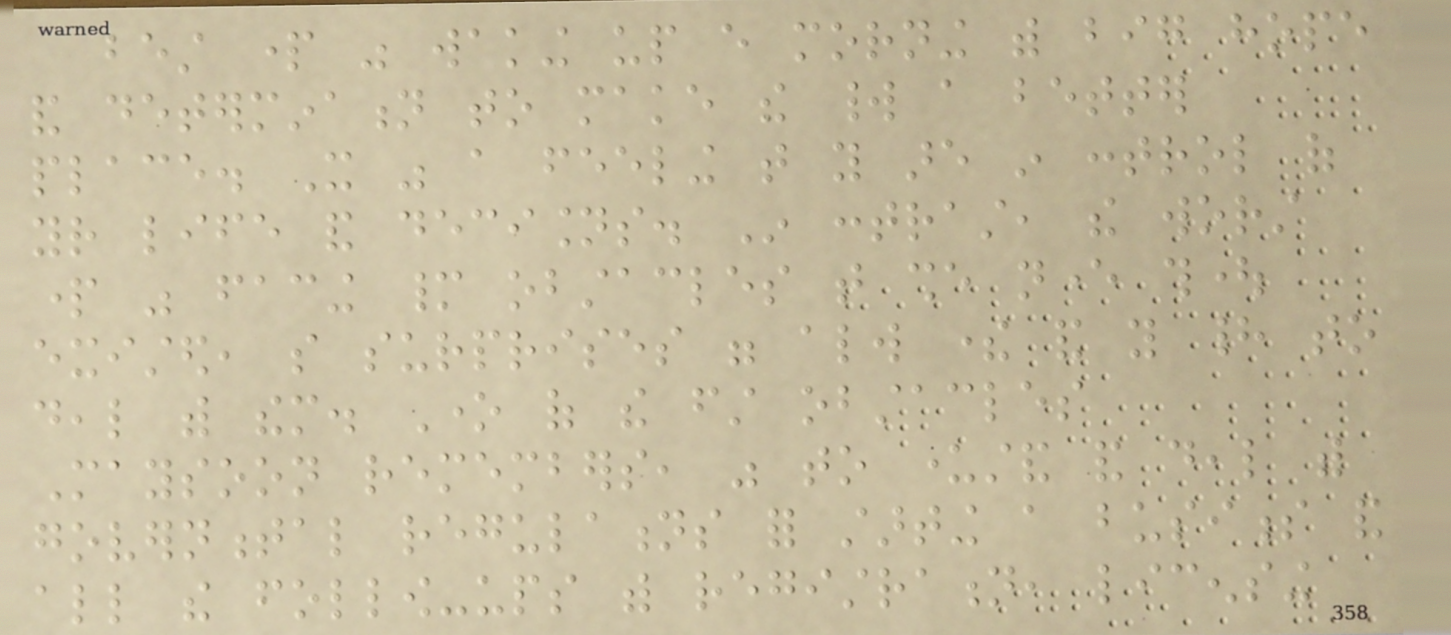best part was waking up every morning with big hope
and determination to make the world a better
place. It was a feeling that you are in control of
your life and decisions. In contrast, the worst
part was facing many obstacles that she never thought
existed, so surprises were always there and you had to
deal with them. One of the first obstacles
Maysoon remembers, was to understand and deal with
governmental regulations for starting a business and
all the follow-ups with registration, licensing
